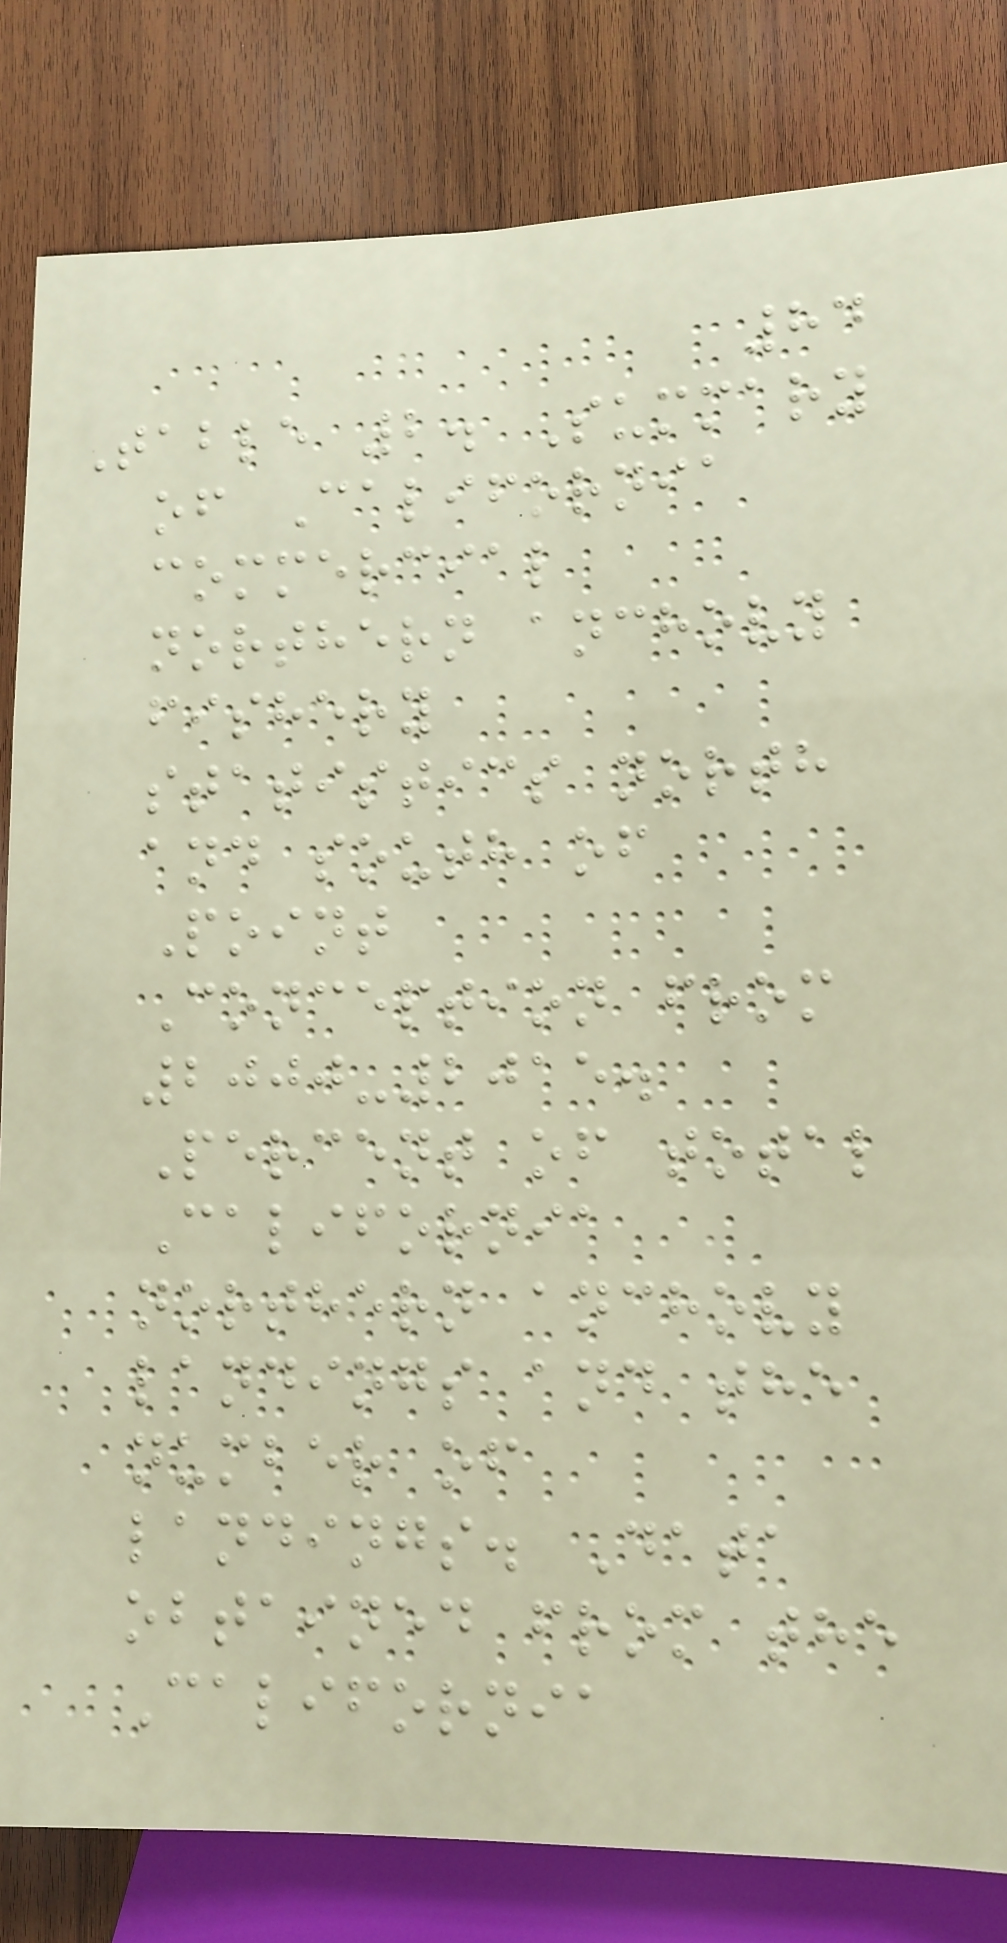84
Table 2. Summary
of California
commercial
northern anchovy
fishery
statistics north
and south of
Point
Conception from
2000-2015.
Percent of total
California
northern anchovy
landings and the
number of
landings. Data
obtained from the
California
